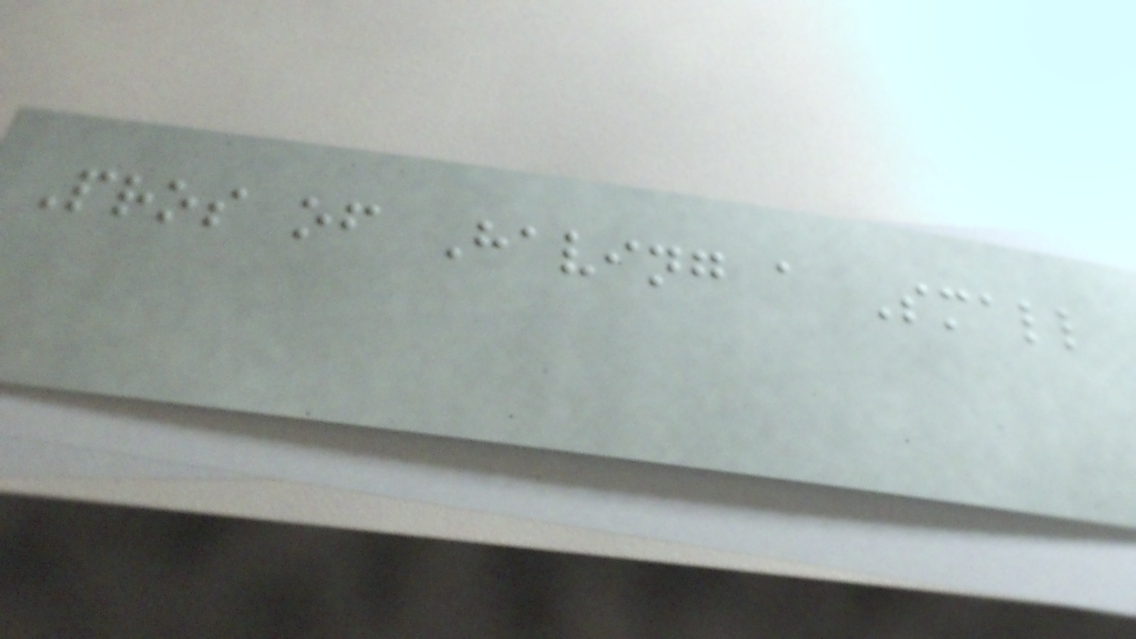Pros of Having a Small
